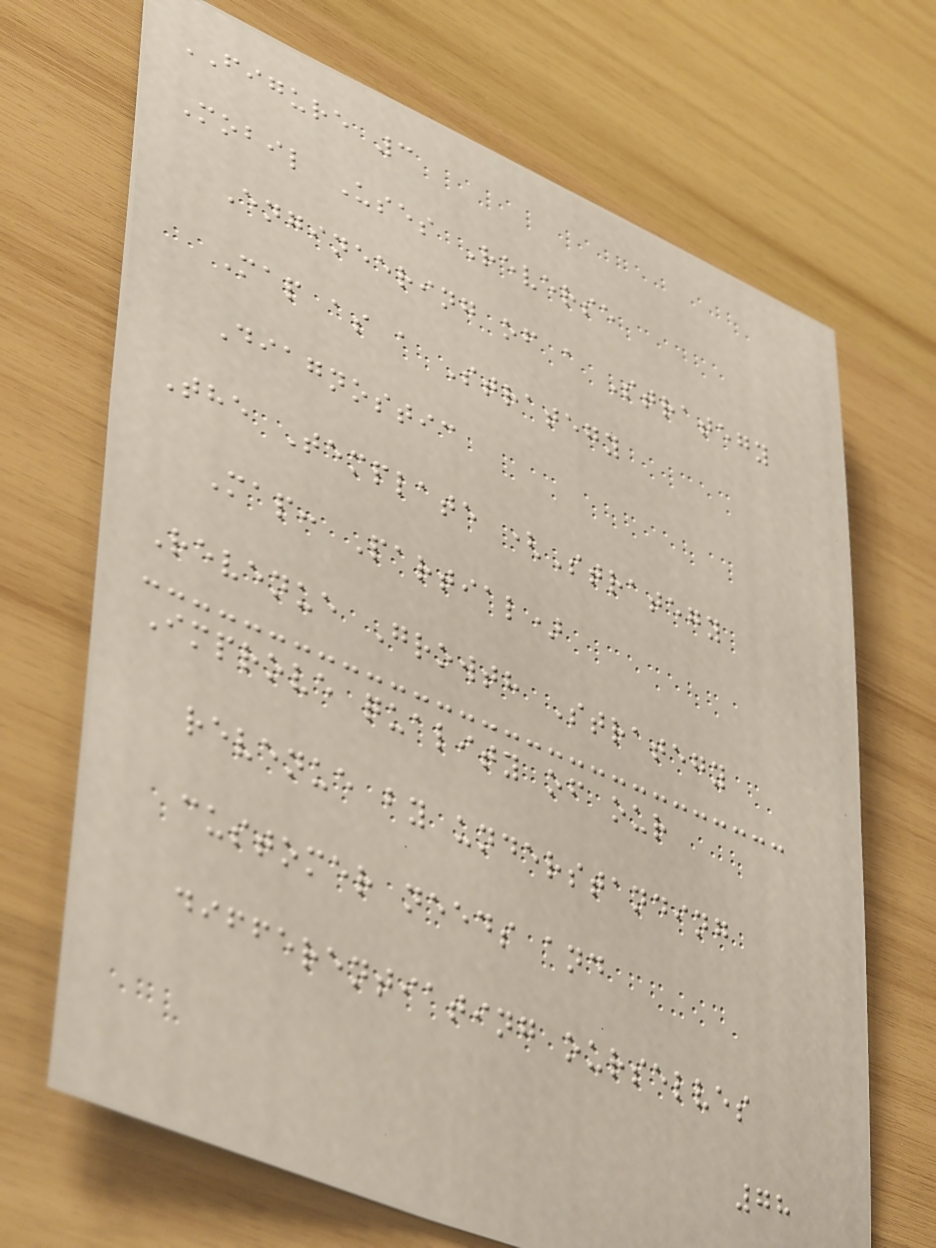FIGURE 3
Mobil Uses Reverse
Engineering of a Strategy
Map as a Strategy
Diagnostic
The Template (Strategy
Map: Partial)
Revenue Growth Strategy
Improve quality of our
revenue by understanding
customer needs and
differentiating ourselves
78
